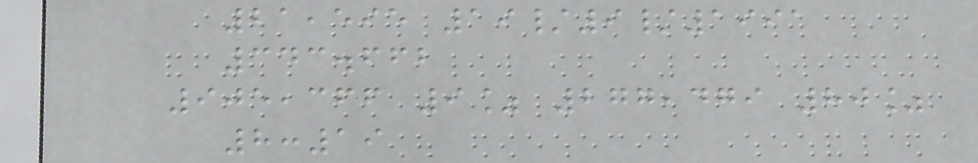21,595 19/9/1991
343.662
905,366 9% 277,479 80%
8:19
